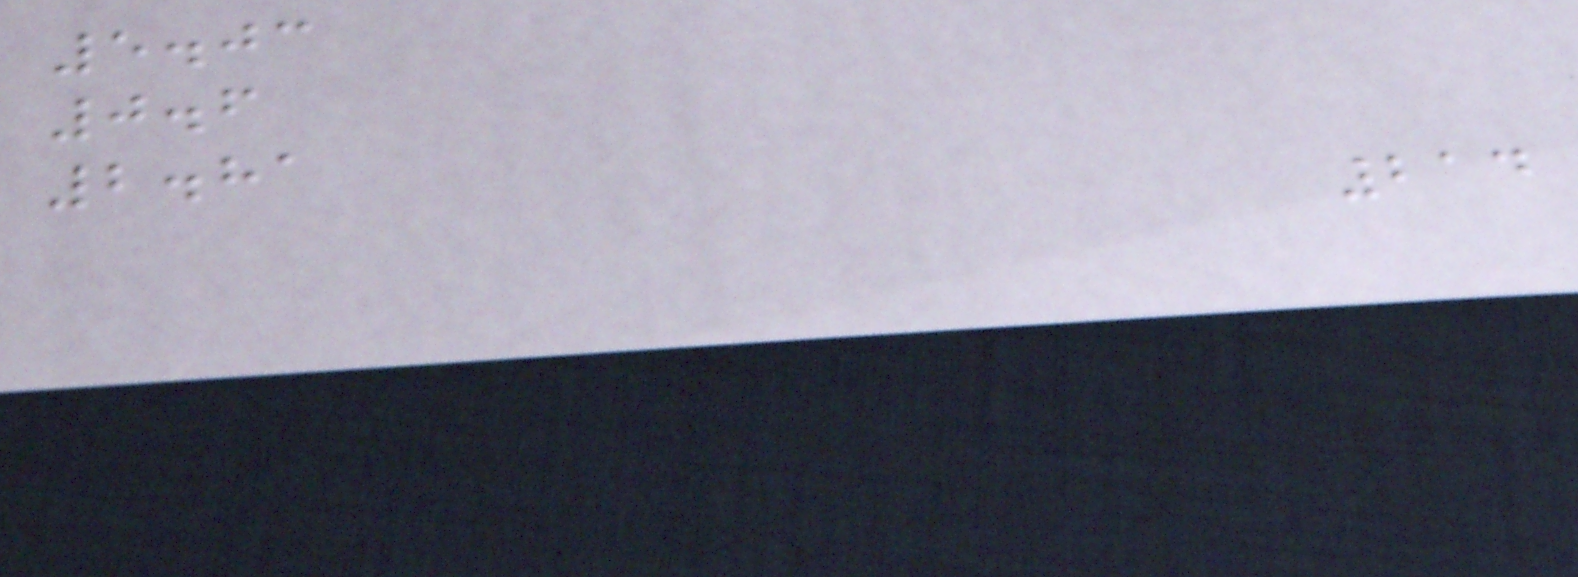5.03
0.6
2.81
214
